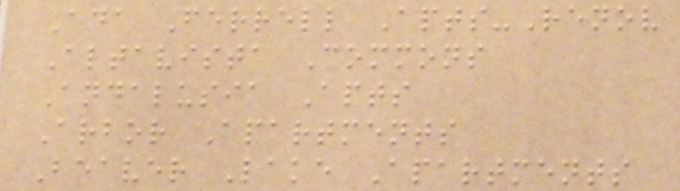Ada Ferrell Apts-Renov
Altavista Commons
Andalusia Apts
Arbor Apartments
Beaver Lake Apartments
